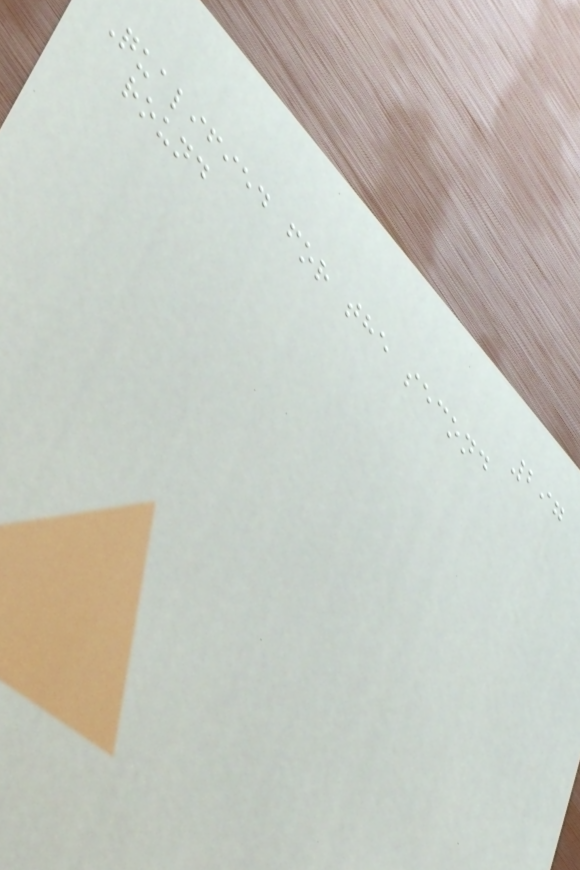297
Qualified for the second
round
